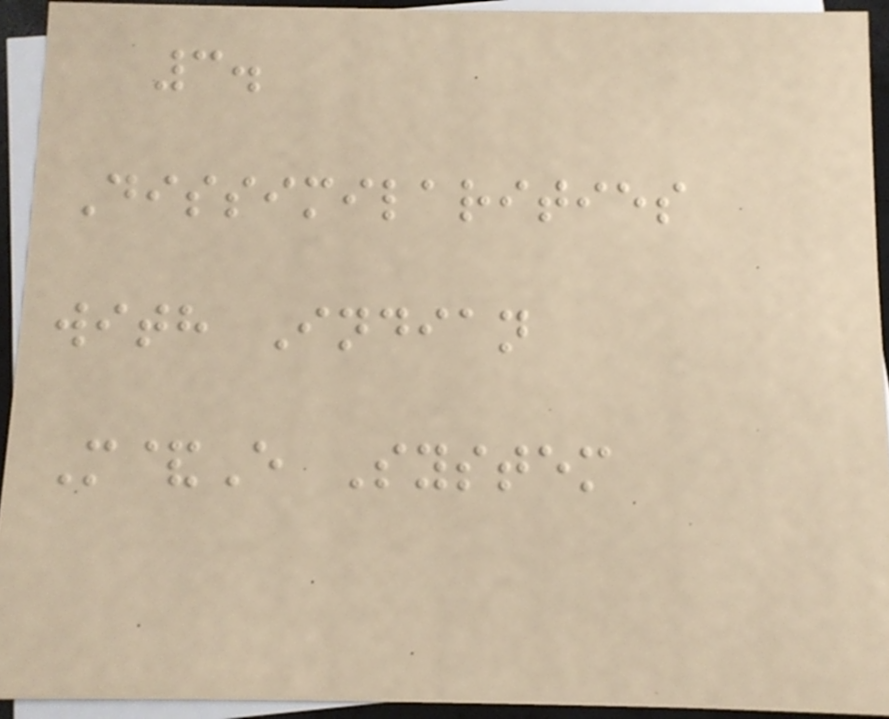3.
Dissimilarities
with Indian
M&E System
